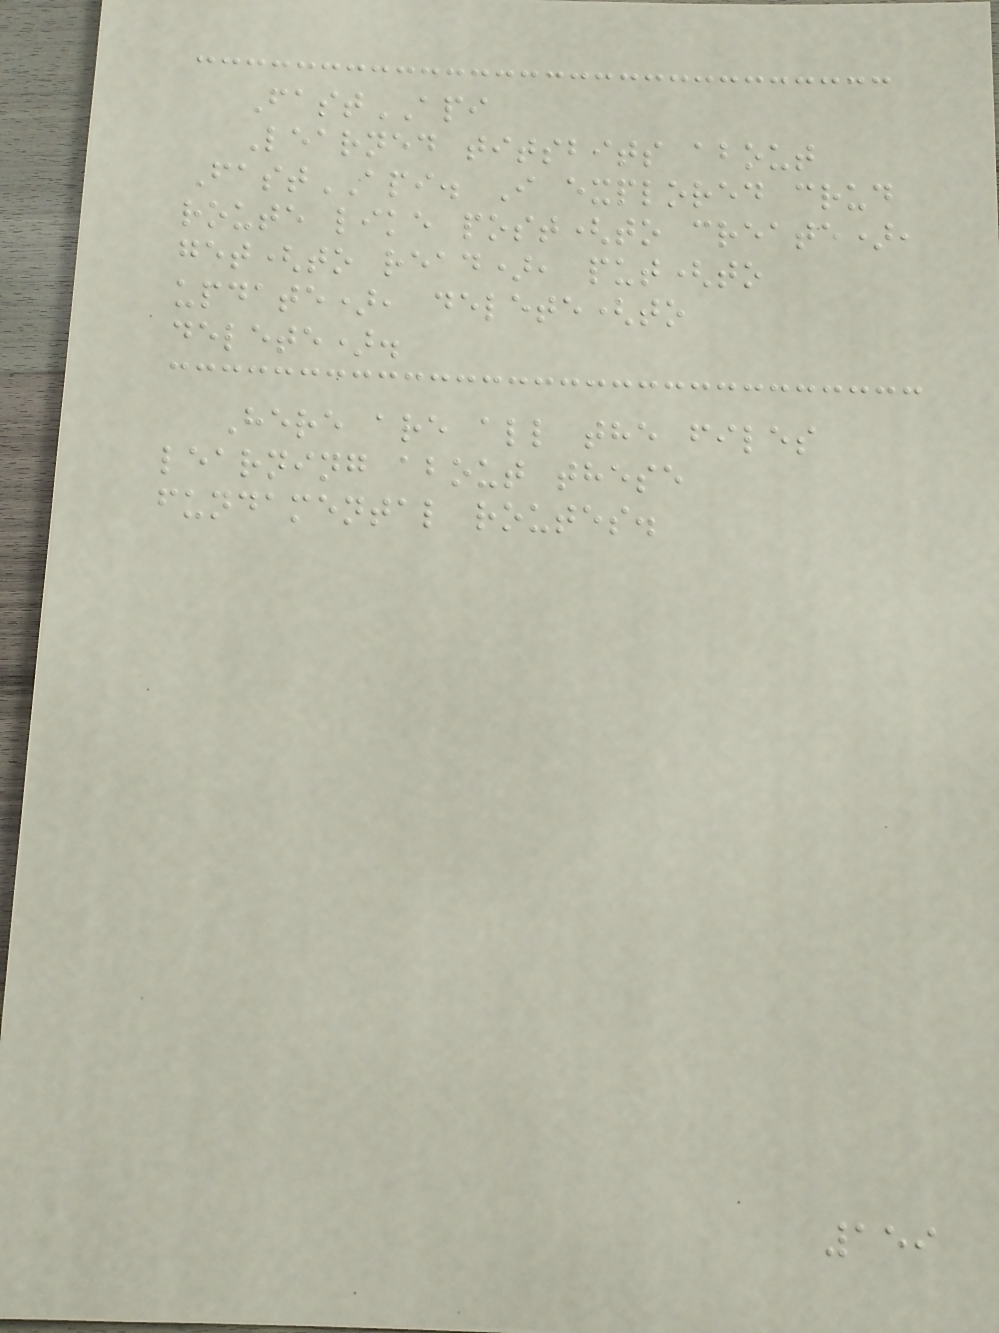FastAPI
Learned titsbits about
FastAPI. I explored crud
route like post(to create),
get(to read), put(to
update), delete(to
delete).
Here are all the files
learning about these
fundamental routes.
159
